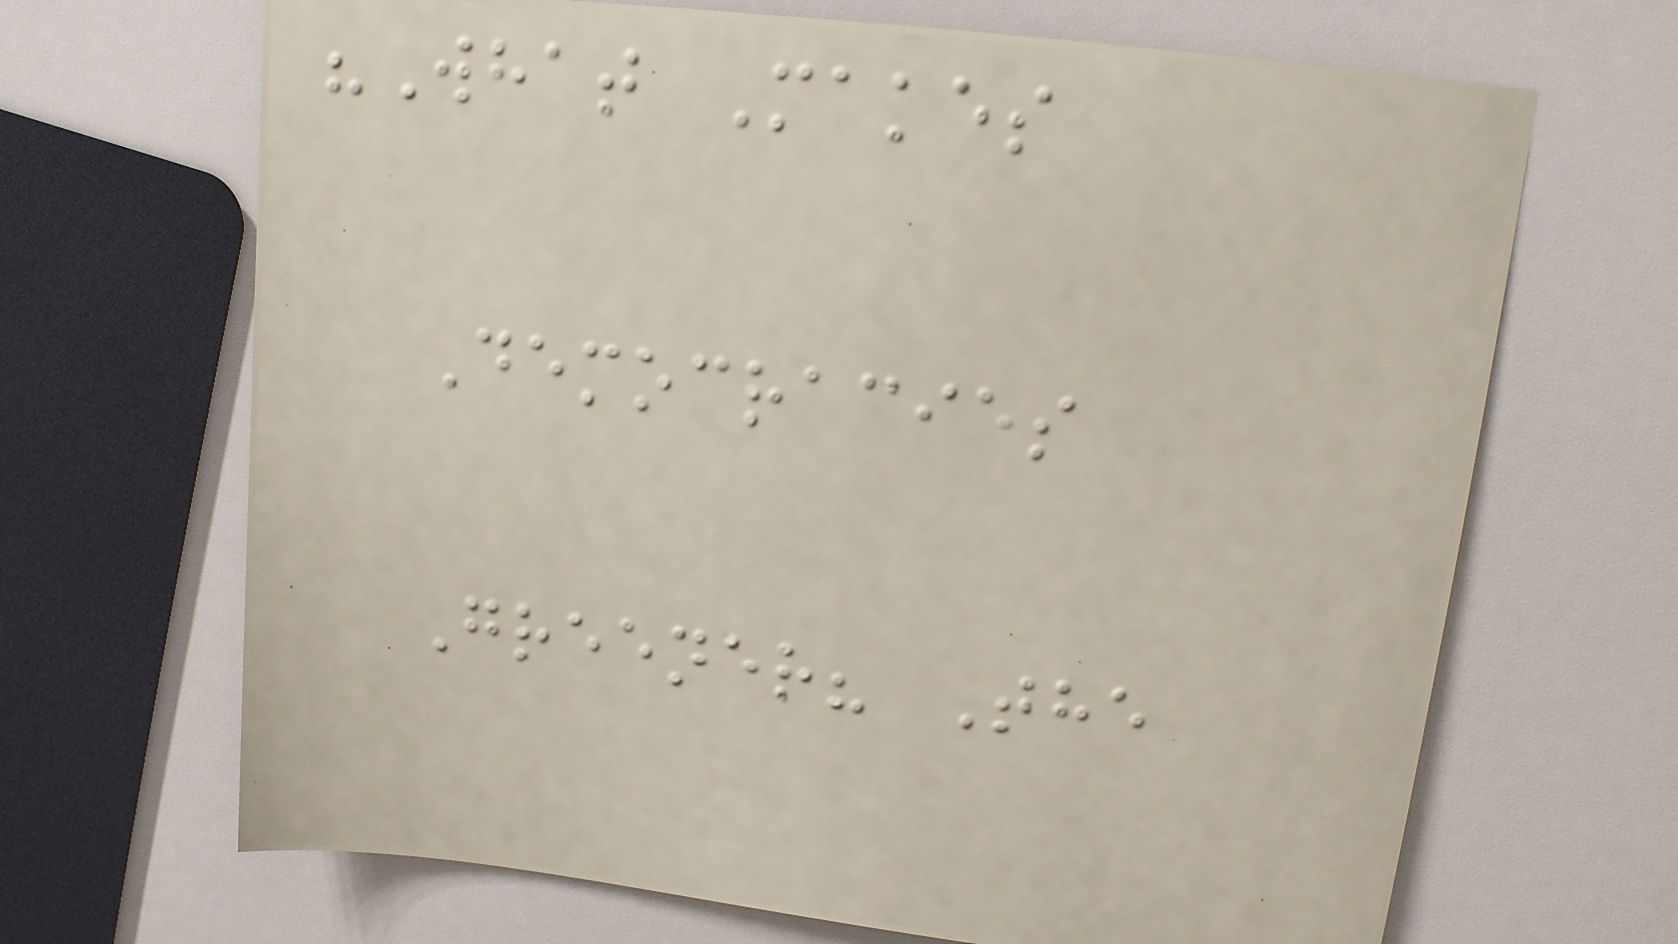"What Makes
Democracies
Greener? The
